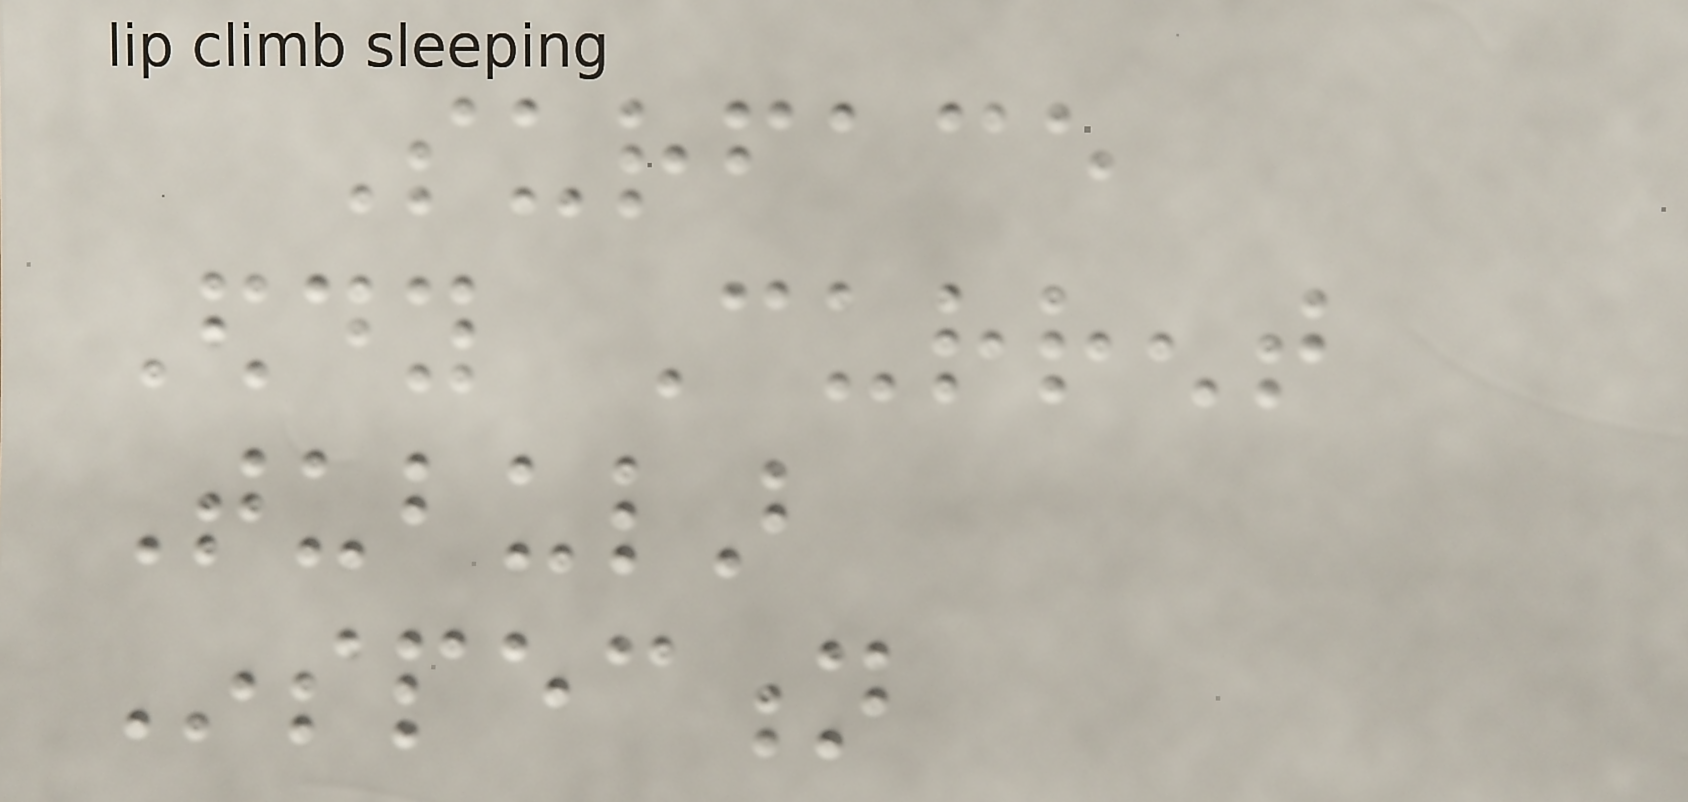Surface
Eddy Current
Tubular
Inspection
